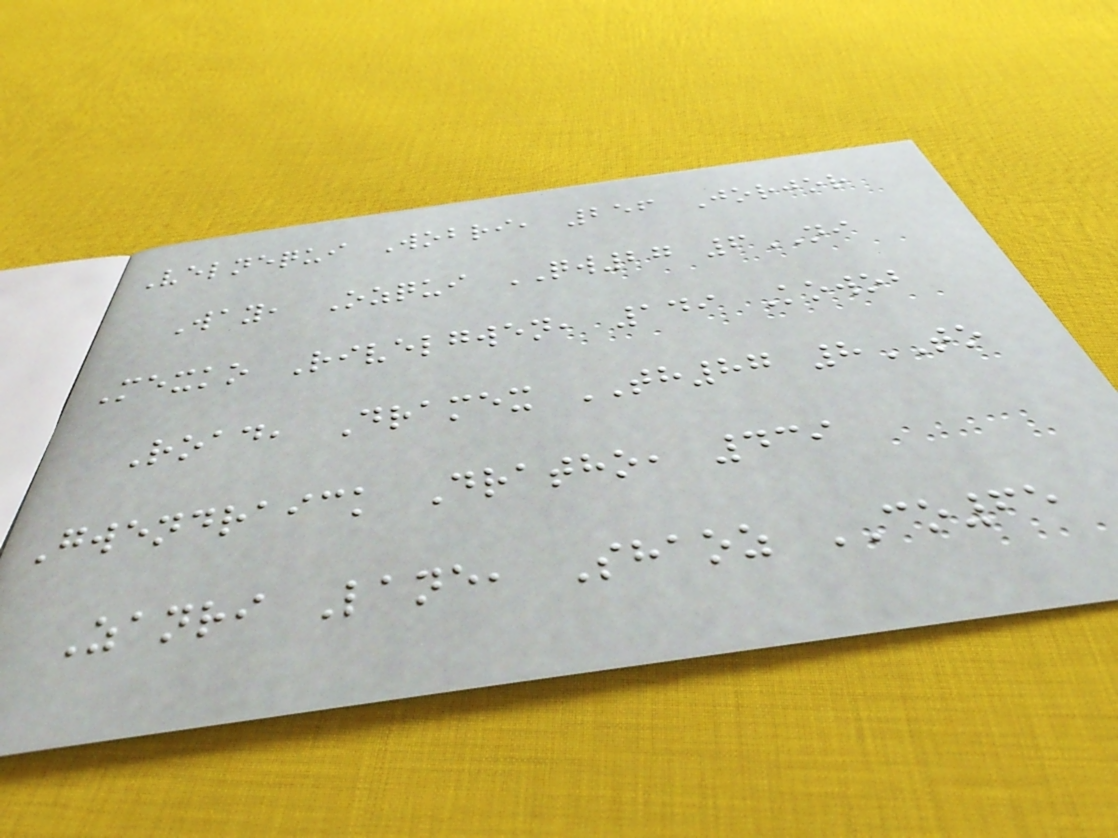Velnequi Wobri, 256 Jorjor
Way, Ozqui QW27 6NI
Mexko Rivelgwen, 149 Kowob
Road, Dramex TH87 8TO
Gwendraick Dratho, 439
Zanri Lane, Shaoz CO65
